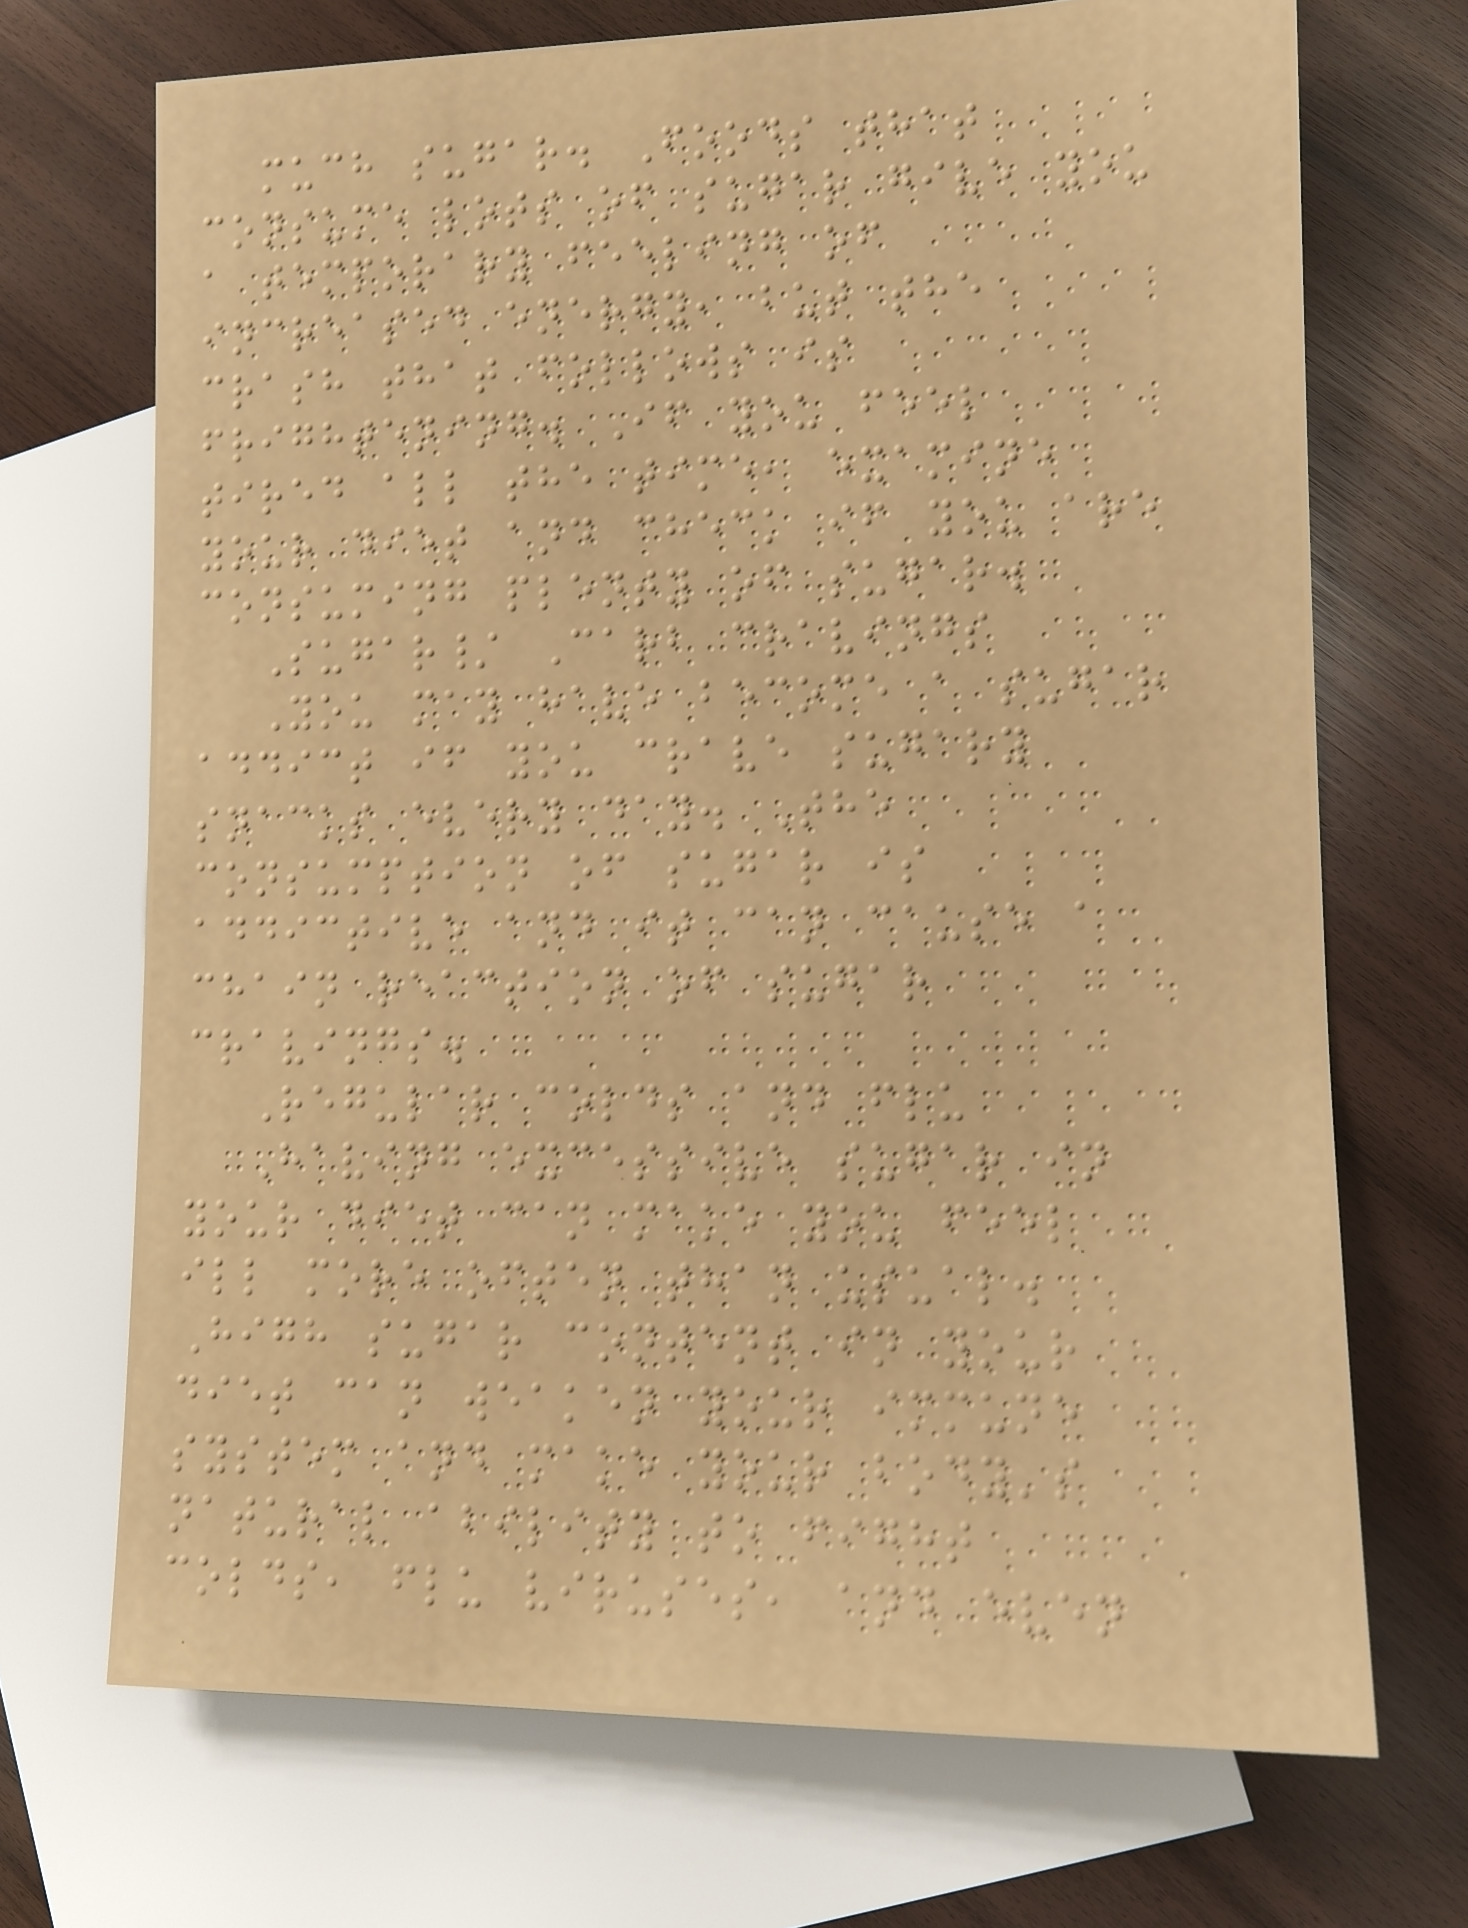much sugar. Foods that
consume lots of sugar give you
a temporary feeling of
increased energy, but the
crash that follows is
frightening. If you feel
tired all the time, examine
your diet and check if you are
consuming plenty of sugar.
Sugar/ Carb cravings
You may have become a sugar
addict if you crave sugary
snacks every day. The
consumption of sugar is
addictive and it can cause a
chain reaction of sugar
cravings.
Regular colds and flu
Having excessive sugar in
your diet can make you feel
ill more often than usual.
High sugar content in your
diet can weaken your immune
system and make your body's
natural ability to fight
colds, flu viruses, and even
